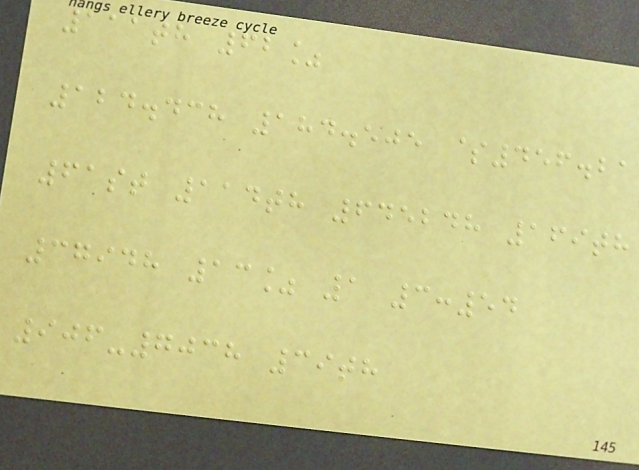111th 62%
124.438 184.505 $456.21
61st 114th 645248 169th
37948 13% 1 3:54
906-7038 39th
